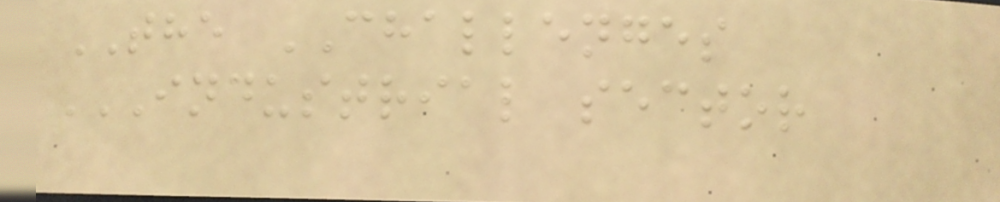THE CHALLENGES
INDUSTRIAL SECTOR
